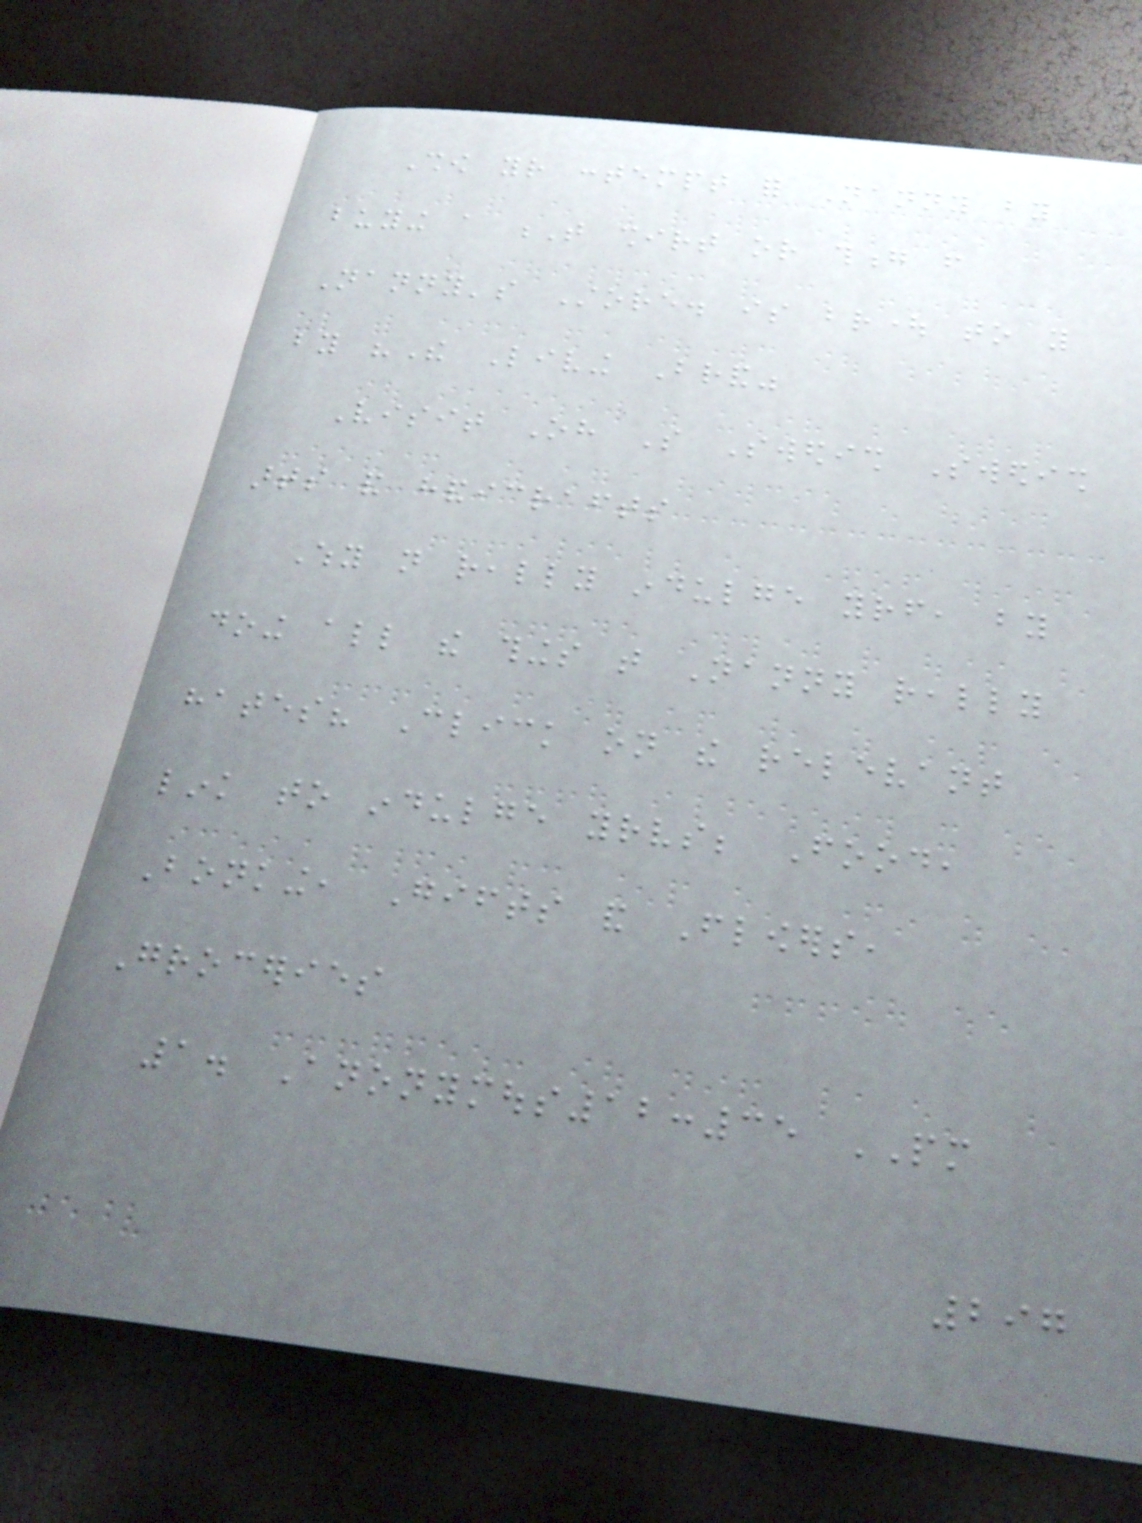Show your contempt for Nanny by
buying a T shirt or thong from
Nanny's Store. is brought to you
by "The Living Brand"
Visit Oh So Swedish Swedish
arts and handicrafts
Why not really indulge yourself, by
doing all the things that Nanny really
hates? Click on the relevant
link to indulge yourselves; Food,
Bonking, Gifts and Flowers,
Groceries
1. Anonymous12:35 PM
297
